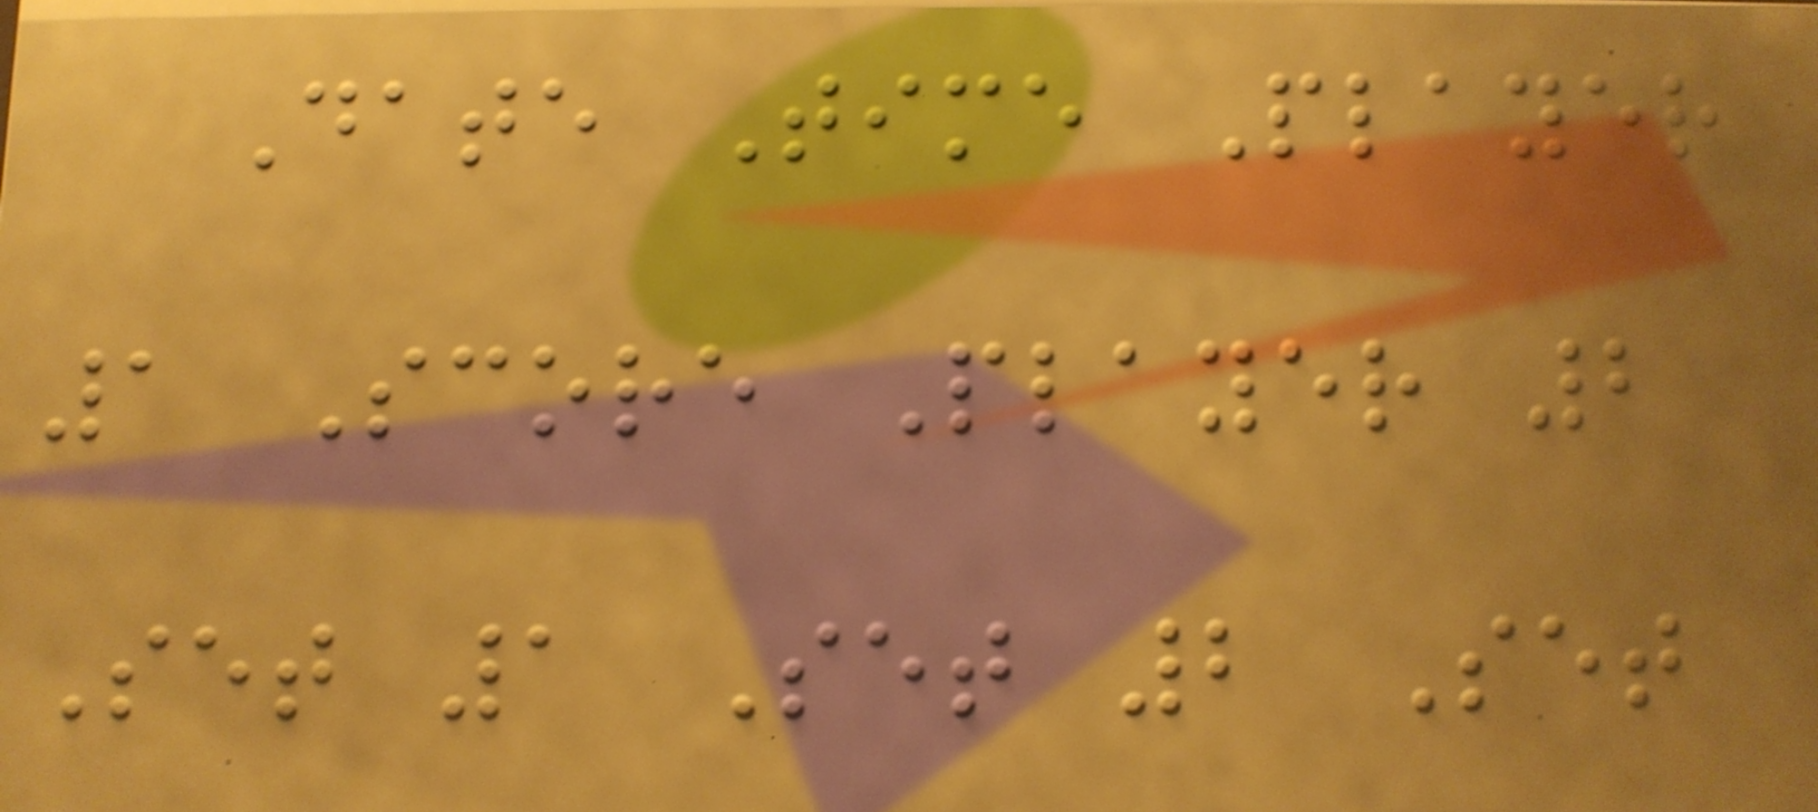Date Time Player
1 Score Player 2
Set 1 Set 2 Set
